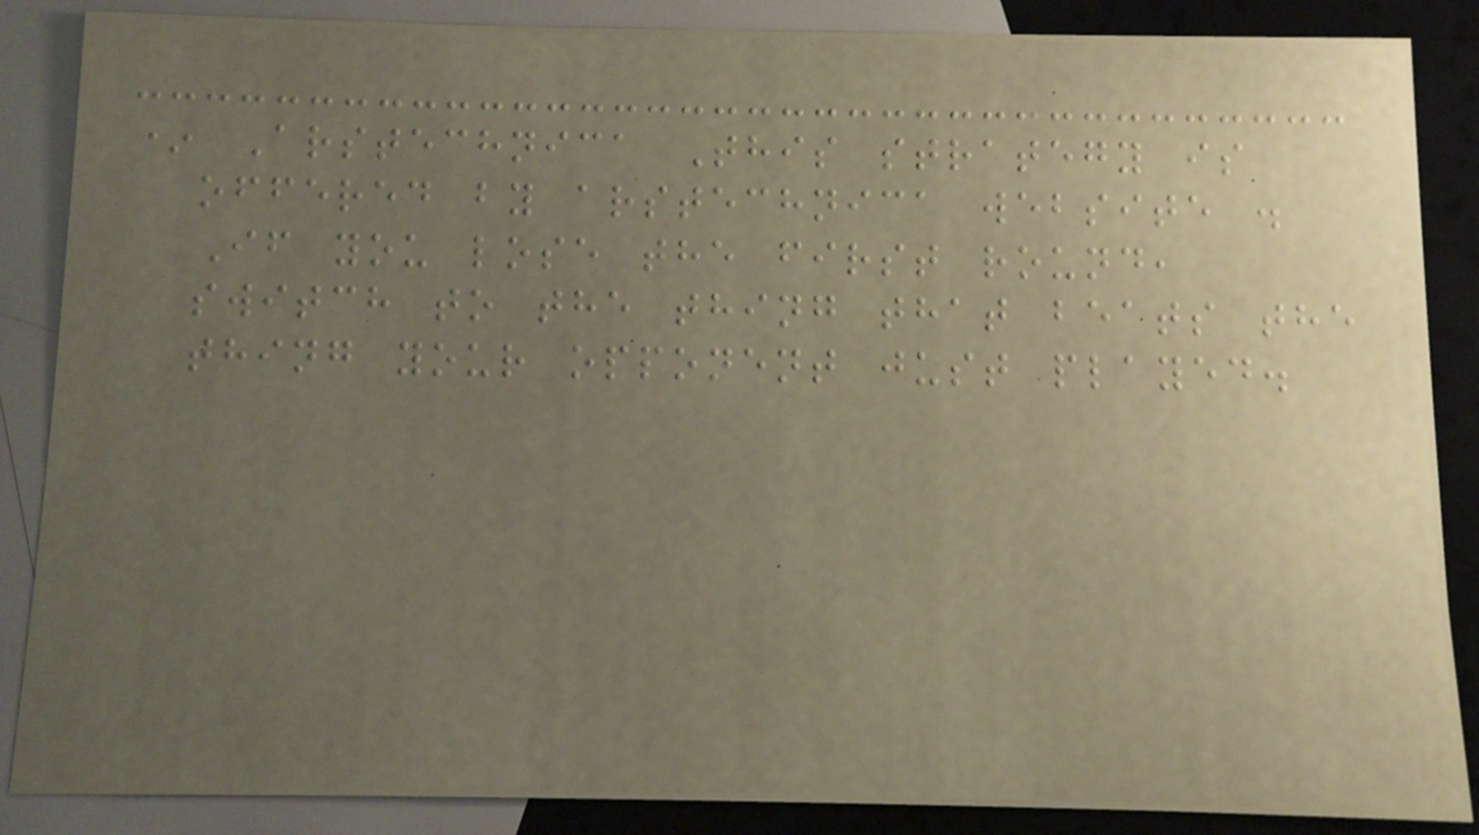* Arstechnica This strategy is
offered by arstechnica website .
If you lose the first round,
switch to the thing that beats the
thing your opponent just played.
